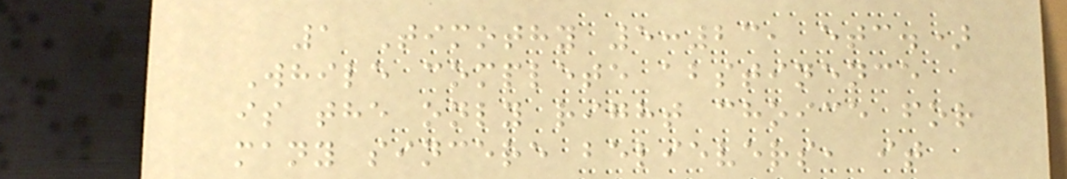1 Timothy 5:23, etc.)
While complete abstinence
is the only right choice for
many sincere believers, it
